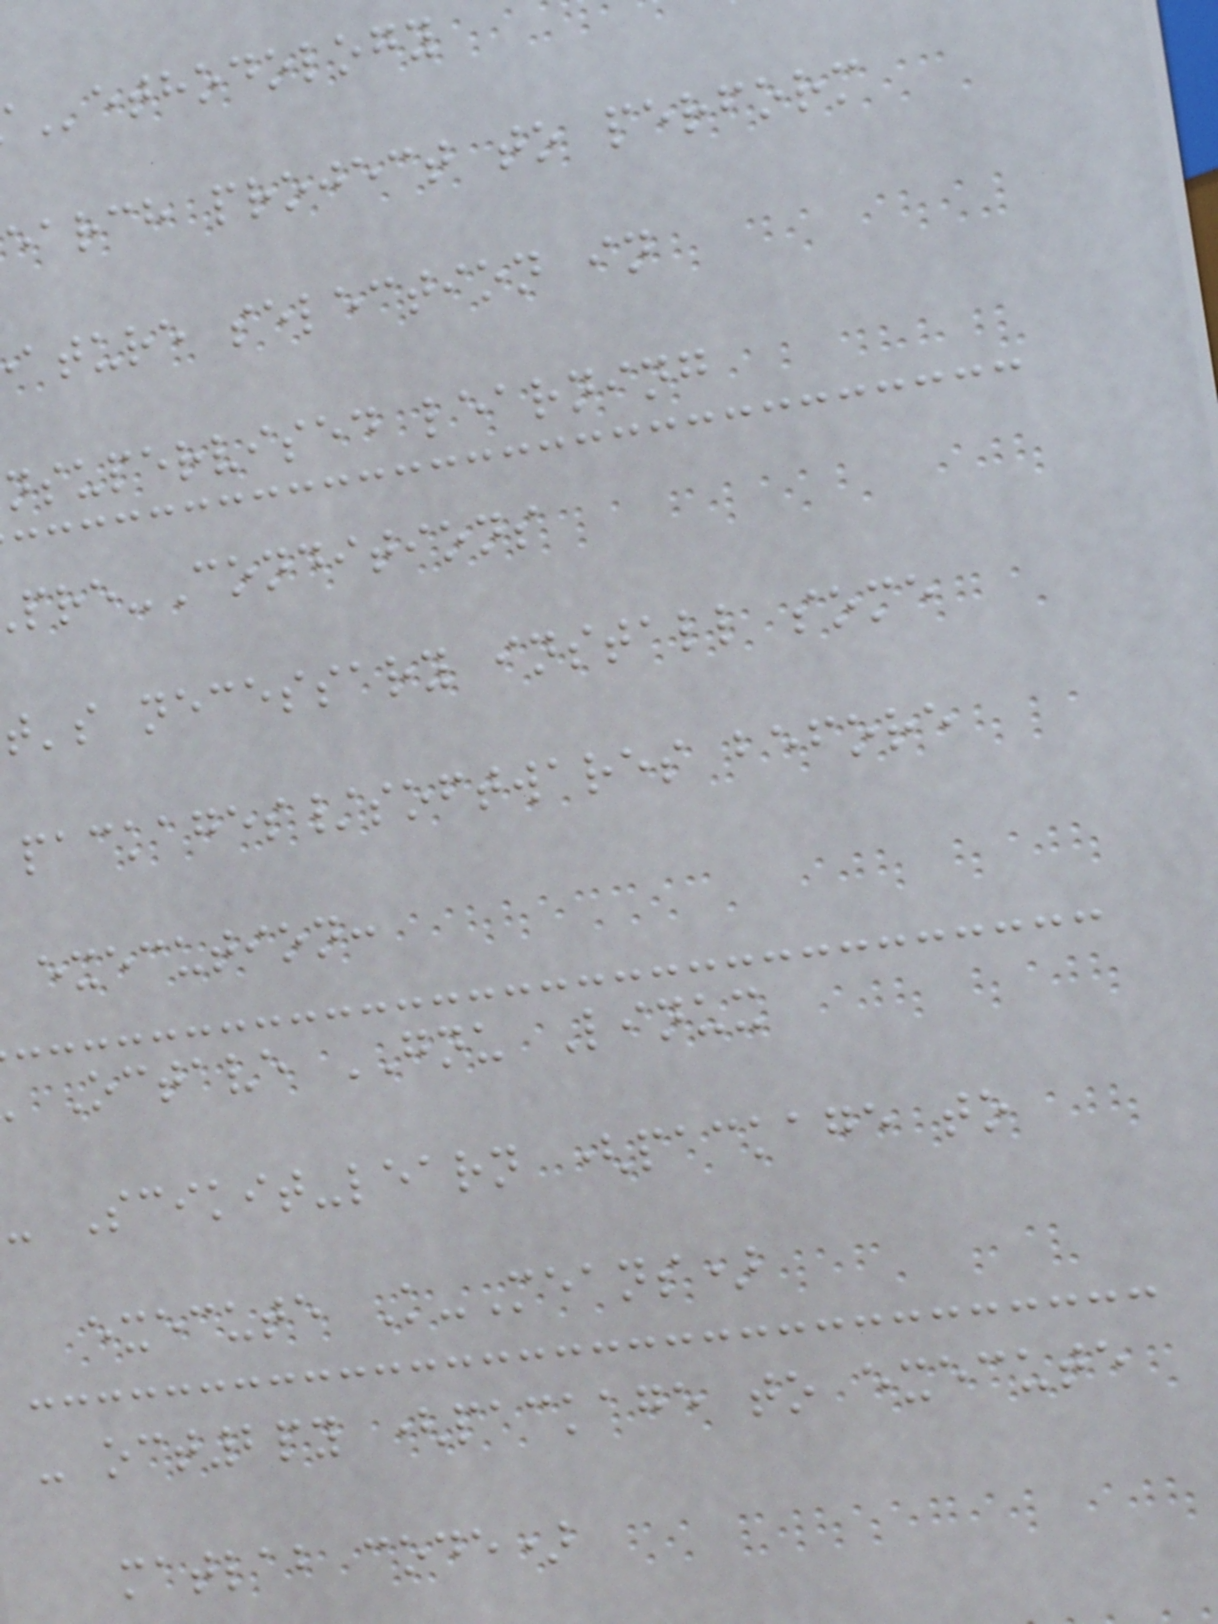ethodology
earch project to perform
ature selection in
nsupervised learning
re-Conditions
t's necessary install some
packages/softwares before
execution:
Octave GNU Linux
- Scikit-learn (package to
execute K-Means)
- oct2py (package to execute
matlab code)
